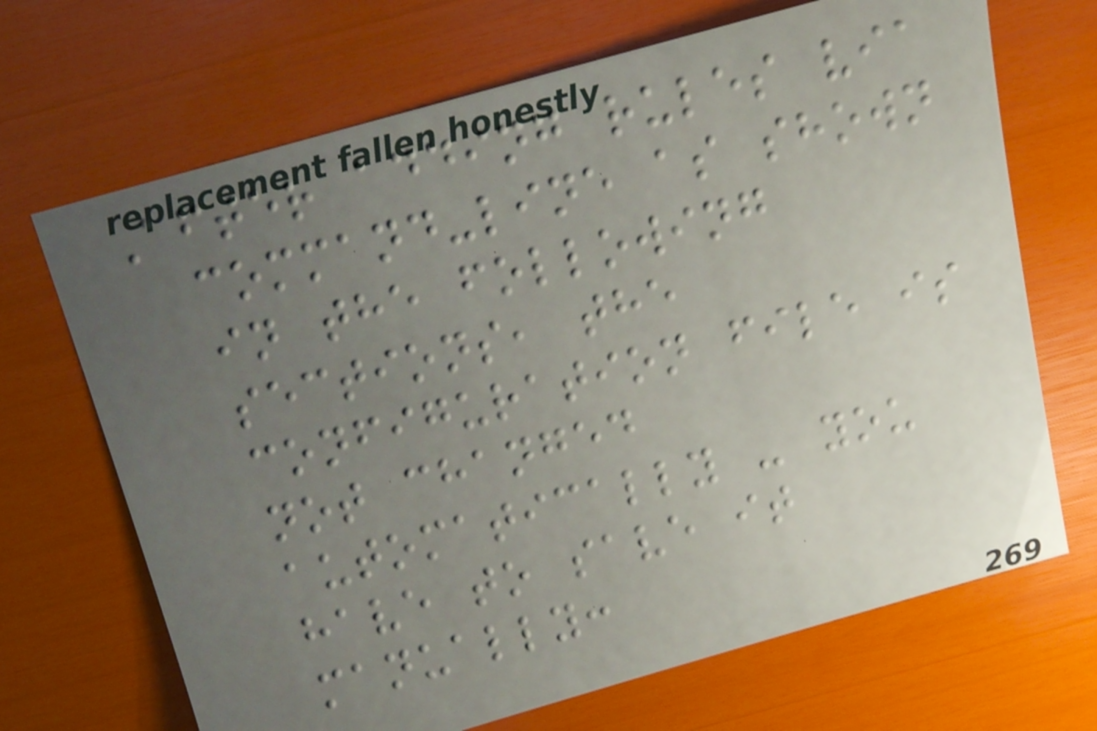After adding rules via
command-line as shown
in the following
sections, the
configuration file is
not changed
automatically - you
have to save it
manually:
